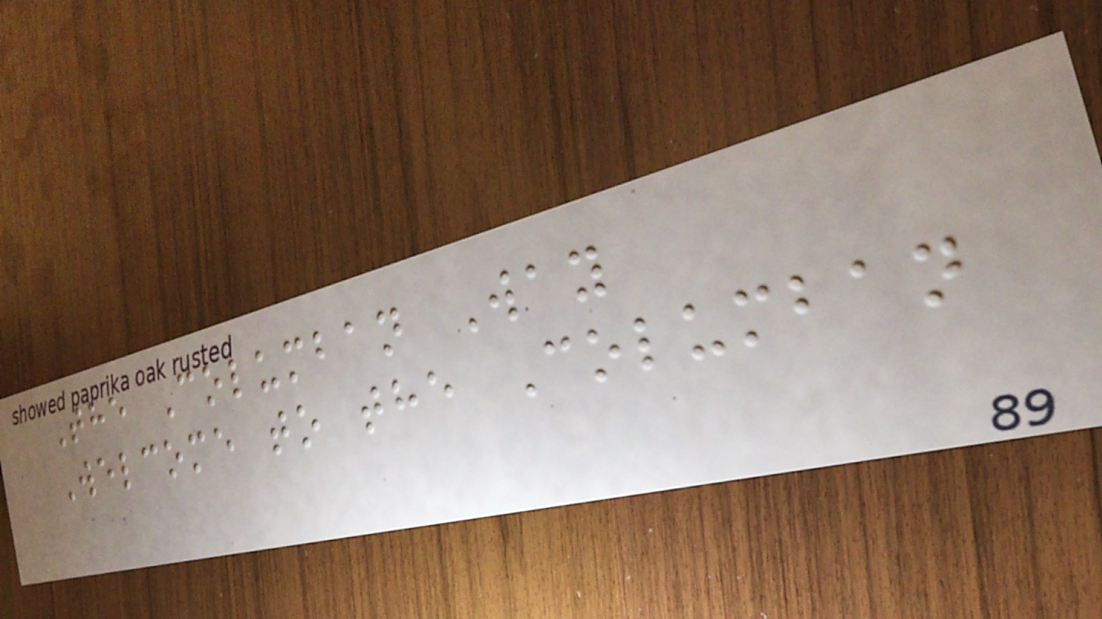The Columban Way
Welcome to the Columban
